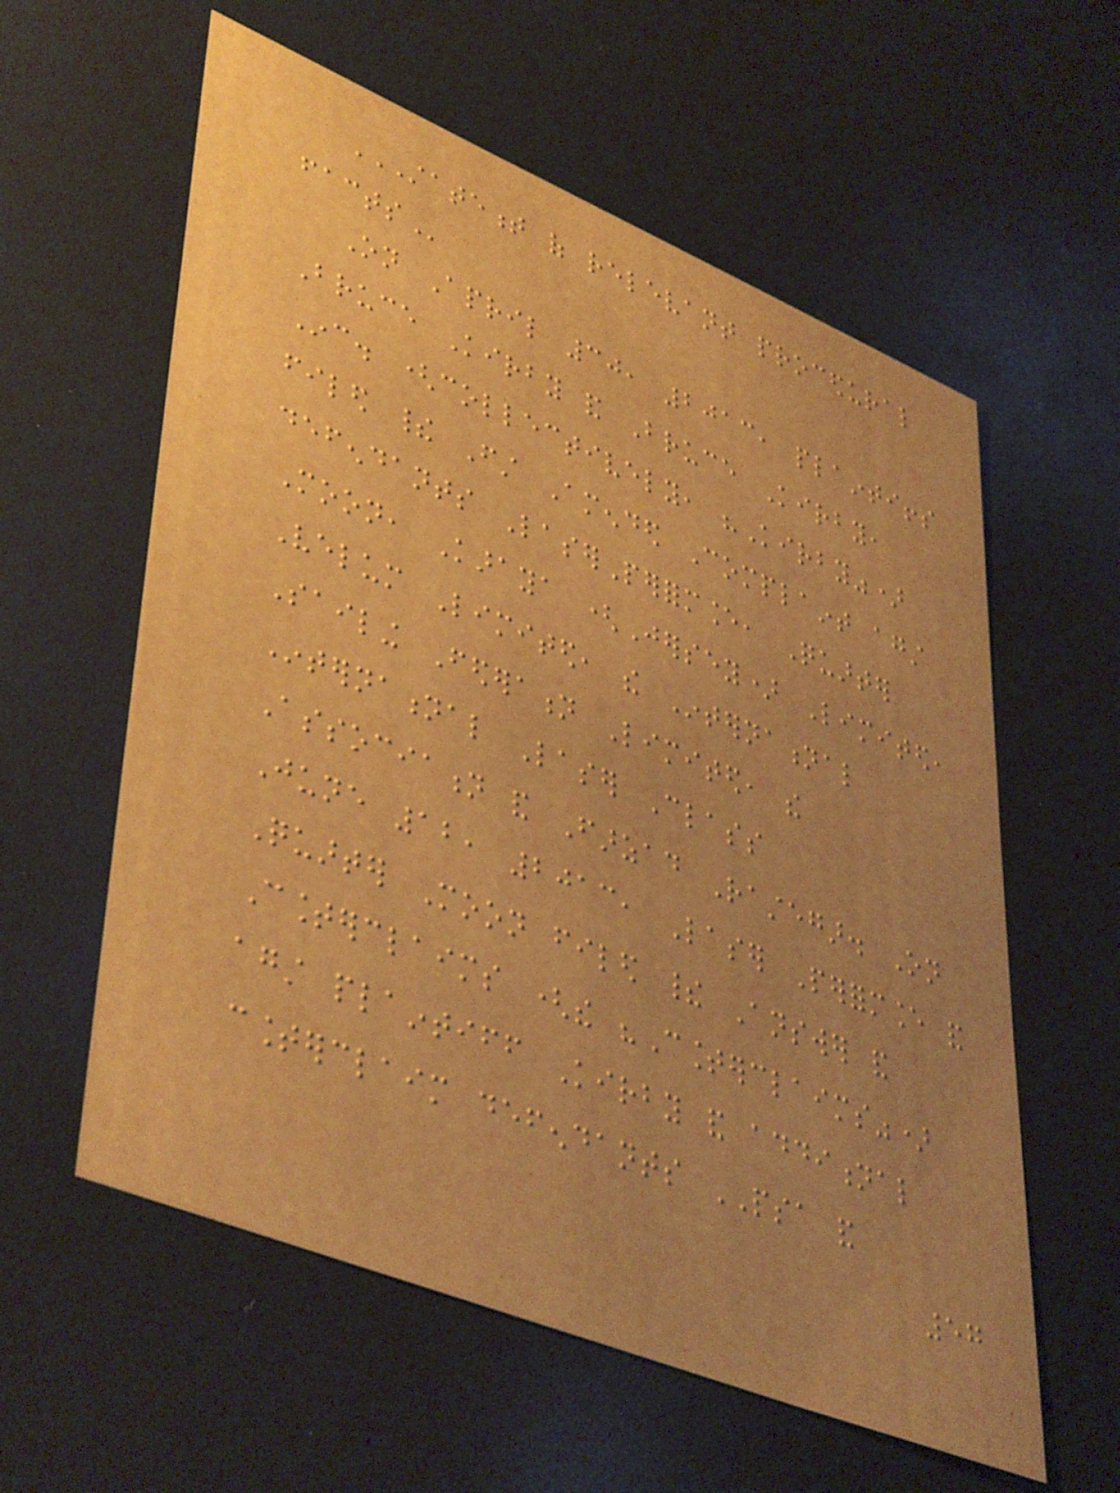STATEMENT OF RELEVANT PROCEDURAL
FACTS
On April 30, 2013, plaintiffs
Bruce Kirby and Bruce Kirby,
Inc. (collectively, "Kirby")
filed their First Amended Complaint against
defendants LaserPerformance, Quarter
Moon, Karaya (Jersey) Limited,
Velum Limited, the International
Sailing Federation Limited, the
International Laser Class
Association and Farzad Rastegar. On
June 12, 2013, Laser Performance and
Quarter Moon filed their Answer and
Counterclaims (the "Counterclaims")
against plaintiff Kirby and additional
counterclaim defendants PSA and
57
